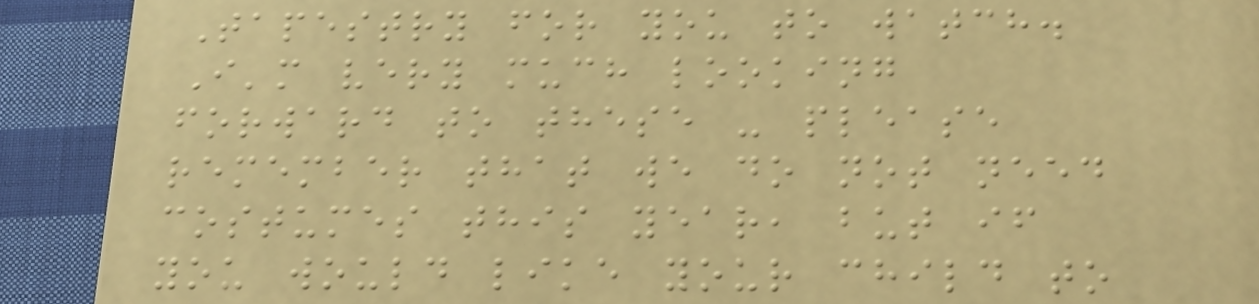Tapestry for you to watch.
I'm very much looking
forward to these - please
remember that we do not need
costumes this year, but if
you would like your child to
